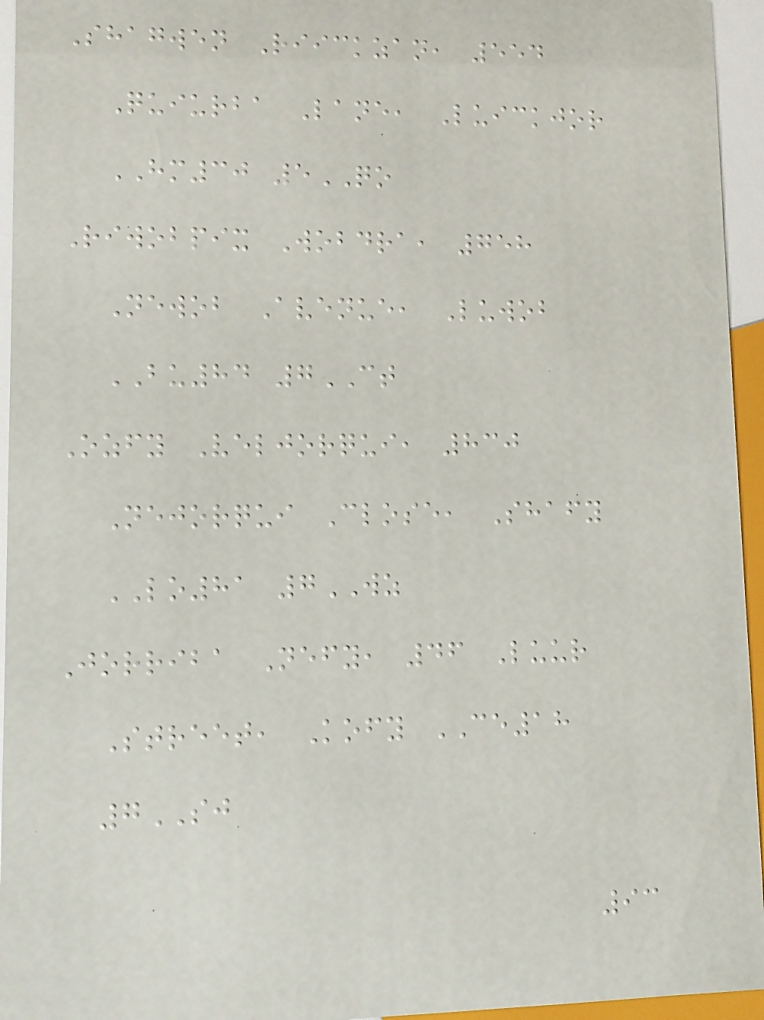Shagwen Riickzan, 554
Quiurba Lane, Luickjor
HM30 5QO
Riwobpix Wobdra, 758
Newob Avenue, Luwob
BU84 7CT
Ozfy Veljorqui, 830
Nejorqui Close, Shafy
LO81 7WZ
Jorriba Nefy, 46 Luur
Street, Kofy CE18
7SJ
93
